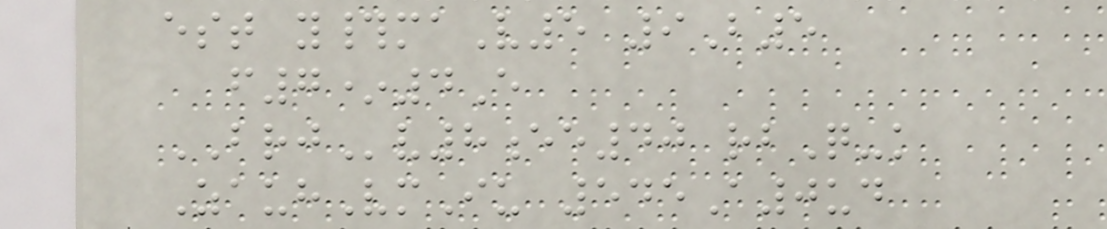est y#maV5 9B5
f7*4E
BRJv8ee40 rbQ-k
ZauhVmIu 545A0ud
